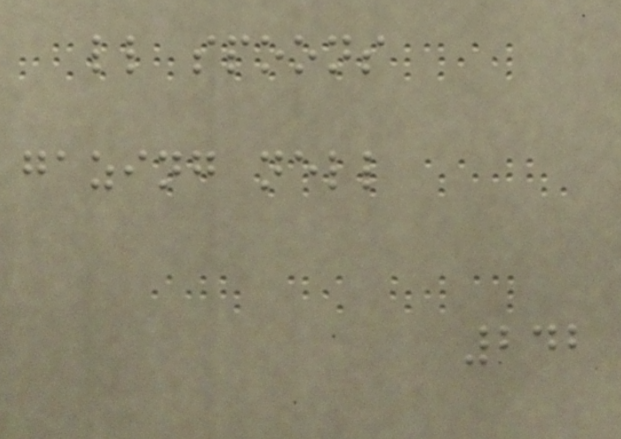ll spoons
gazing nell
242
